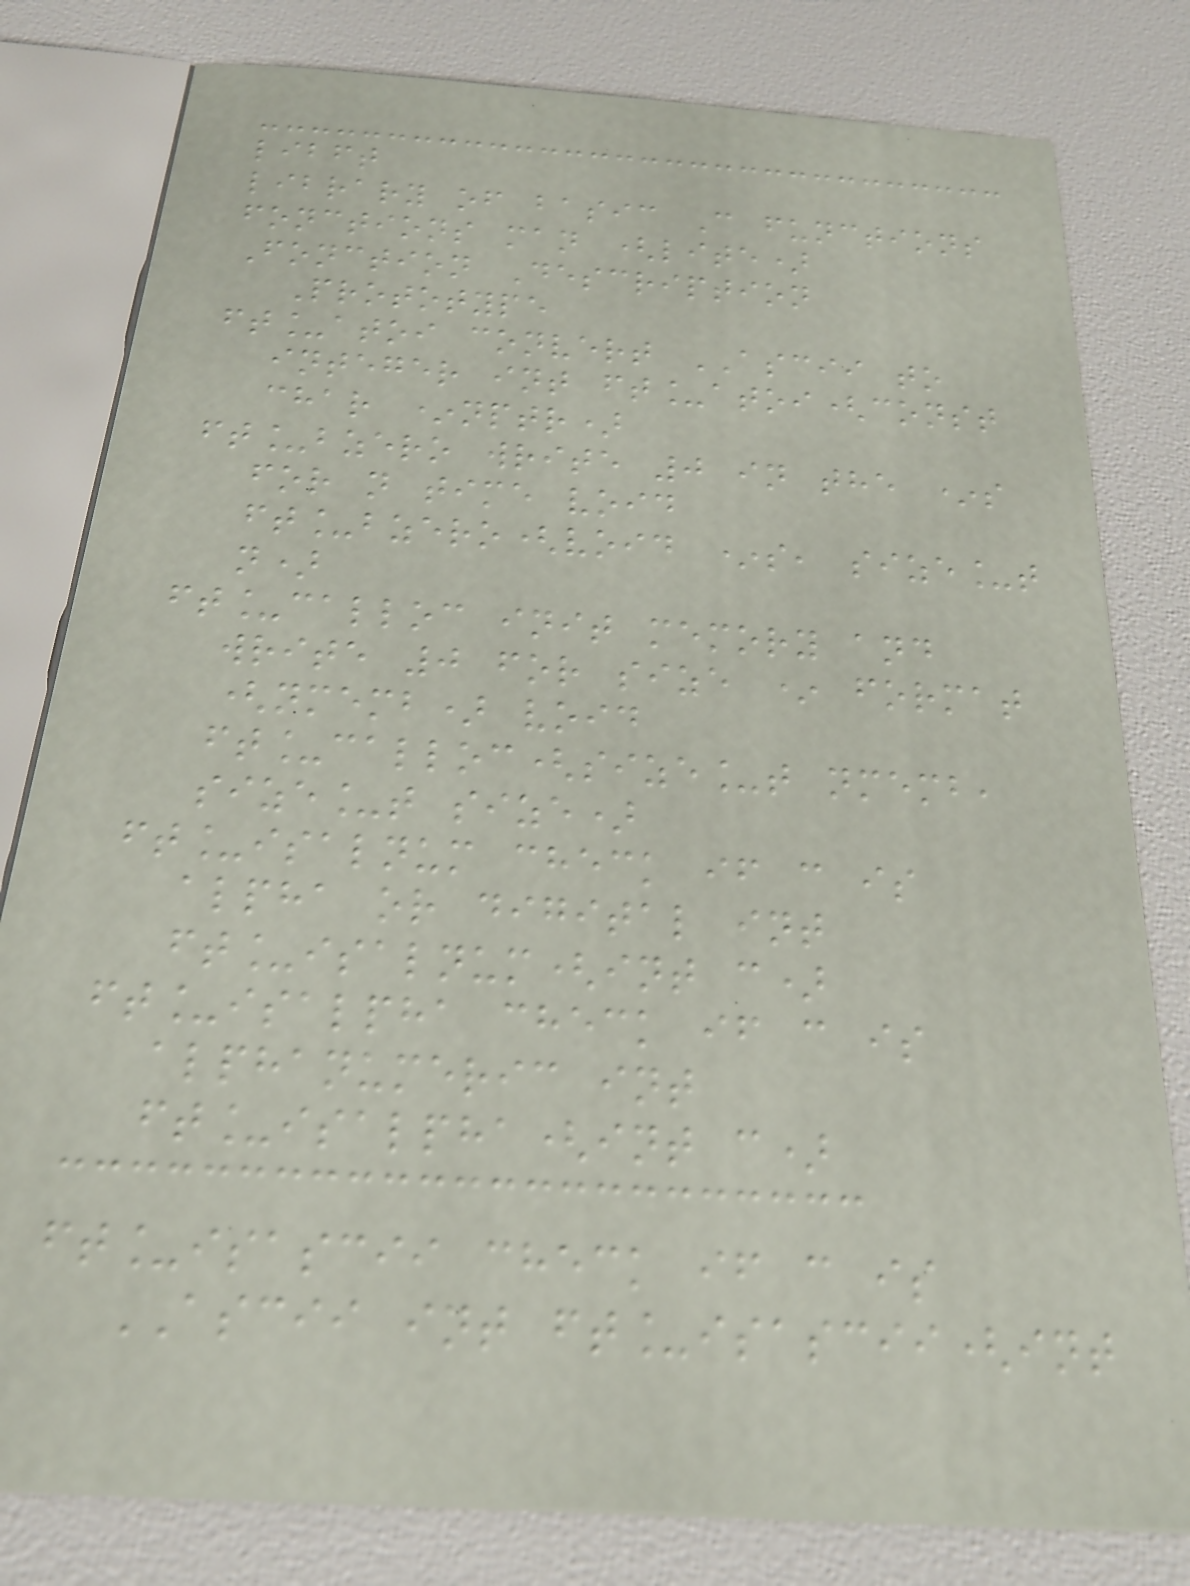libft
library of basic C functions
fonctions man (lite)
Fonction Description
Prototype
ft_atoi convert ASCII to
integer int ft_atoi(const
char *nptr)
ft_bzero write 0 in the *s
for n time void
ft_bzero(void *s, size_t
n)
ft_calloc init memory and
write 0 for size * format
(nmemb) void
ft_calloc(size_t nmemb,
size_t size)
ft_isalnum check if c is
alpha or digital int
ft_isalnum(int c)
ft_isalpha check if c is
alphanumeric int
ft_isalpha(int c)
ft_isascii check if c is
ASCII int ft_isascii(int
